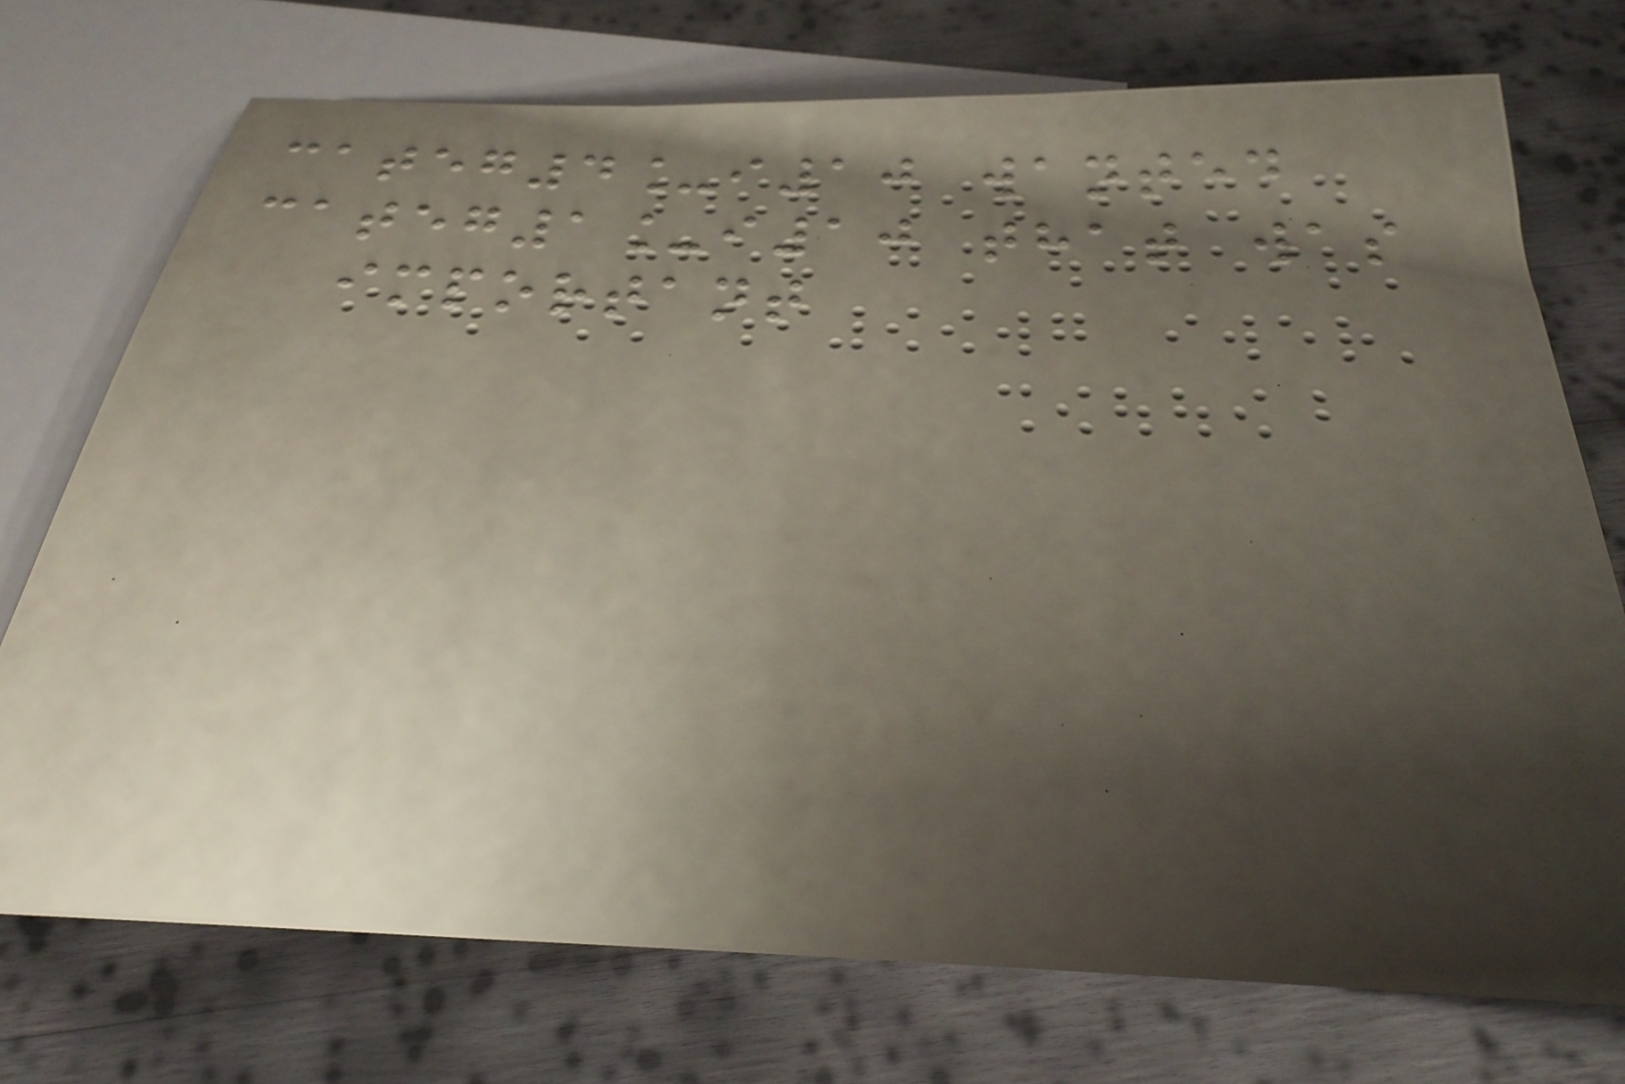categ4_i10 wanted
categ1_i10 that was
important
